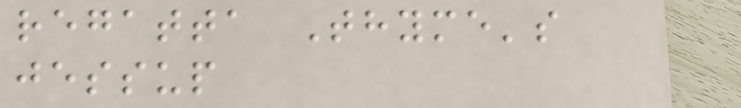regatta Thyme's
jessup
